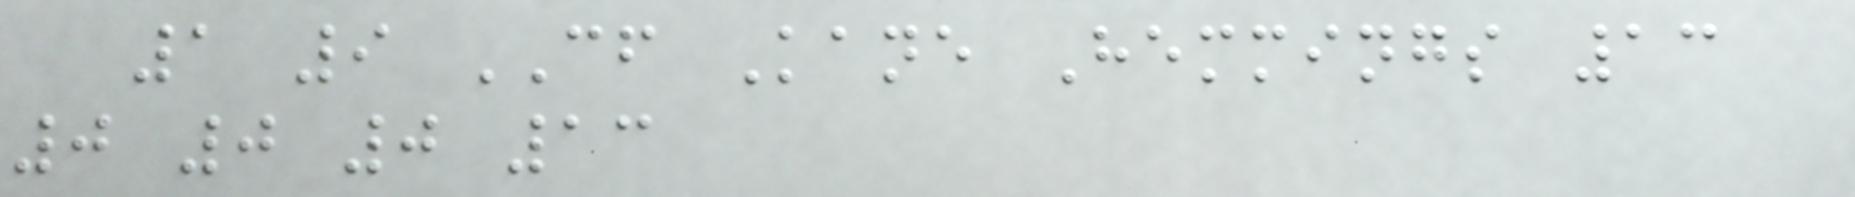1 9 CF Kane Hemmings 13
0 0 0 13
